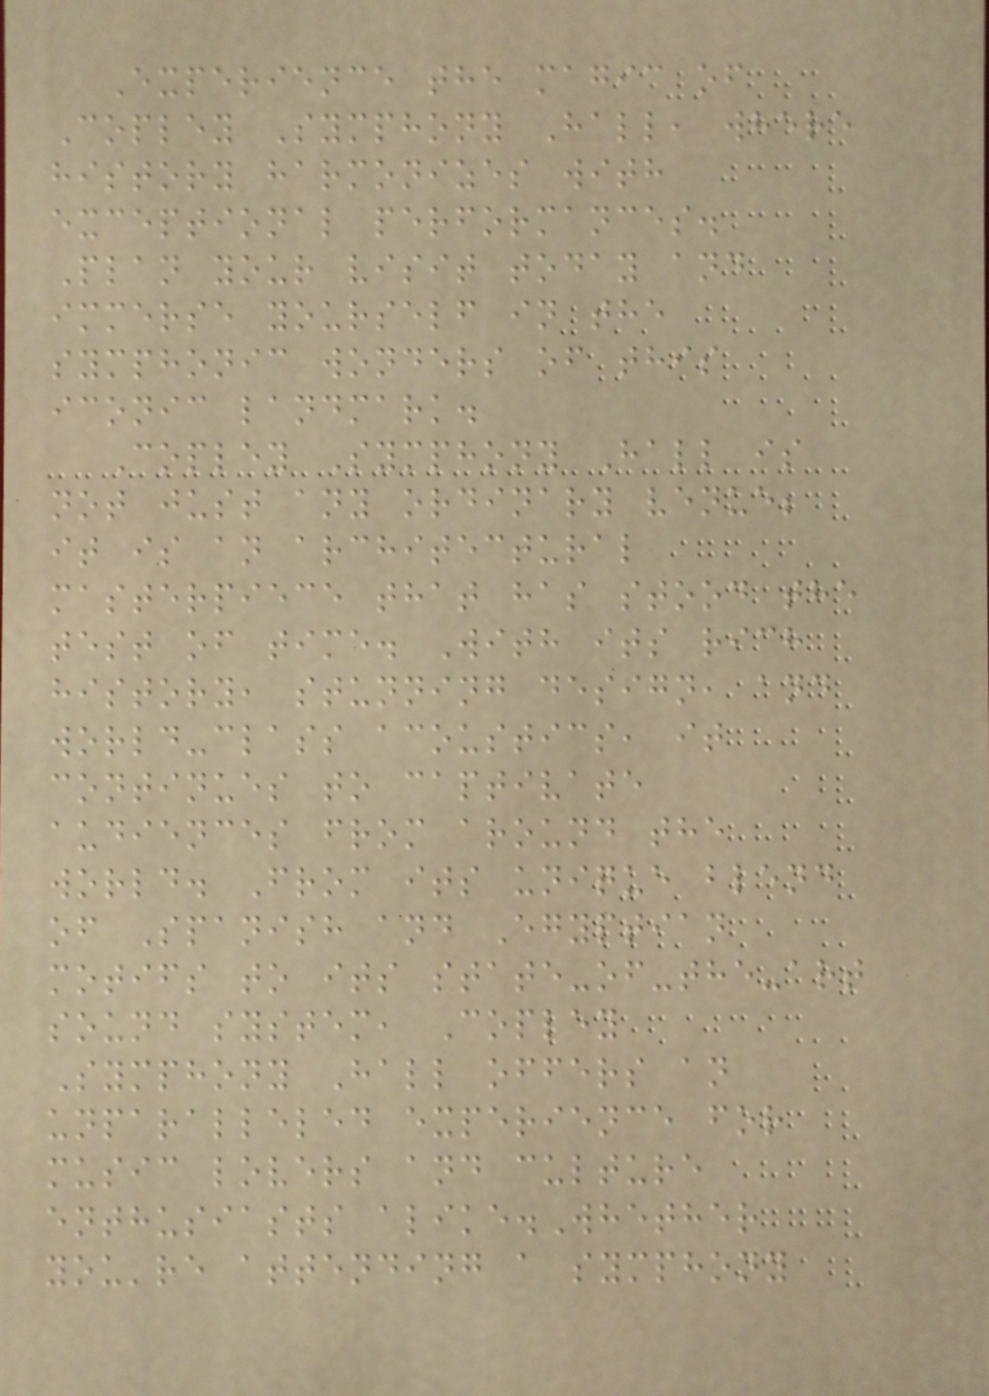Experience the magic of
Copley Symphony Hall, where
history harmonizes with
exceptional performances.
Plan your visit today and
immerse yourself in the
symphonic wonders of this
iconic landmark.
Copley Symphony Hall is
not just any ordinary venue;
it is an architectural
masterpiece that has stood the
test of time. With its rich
history, stunning design, and
world-class acoustics, it
continues to captivate
audiences from around the
world. From its unique blend
of Spanish and Egyptian
motifs to its state-of-the-art
sound system, Copley
Symphony Hall offers an
unparalleled experience for
music lovers and culture
enthusiasts alike.Whether
you're attending a symphony
